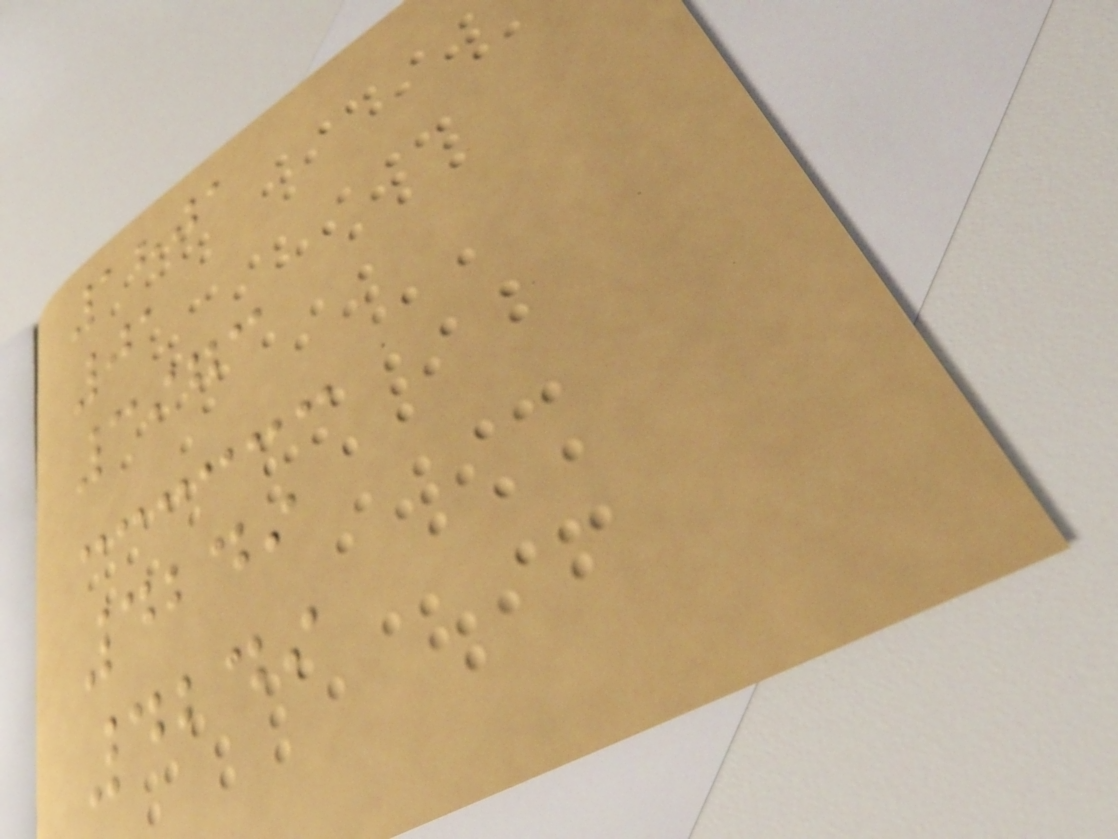1801
01
3973
4249
4249
